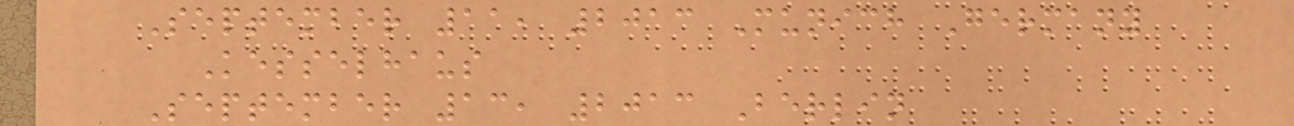September 11, 2013 Munich Germany
Kesselhaus
September 13, 2013 Berlin
